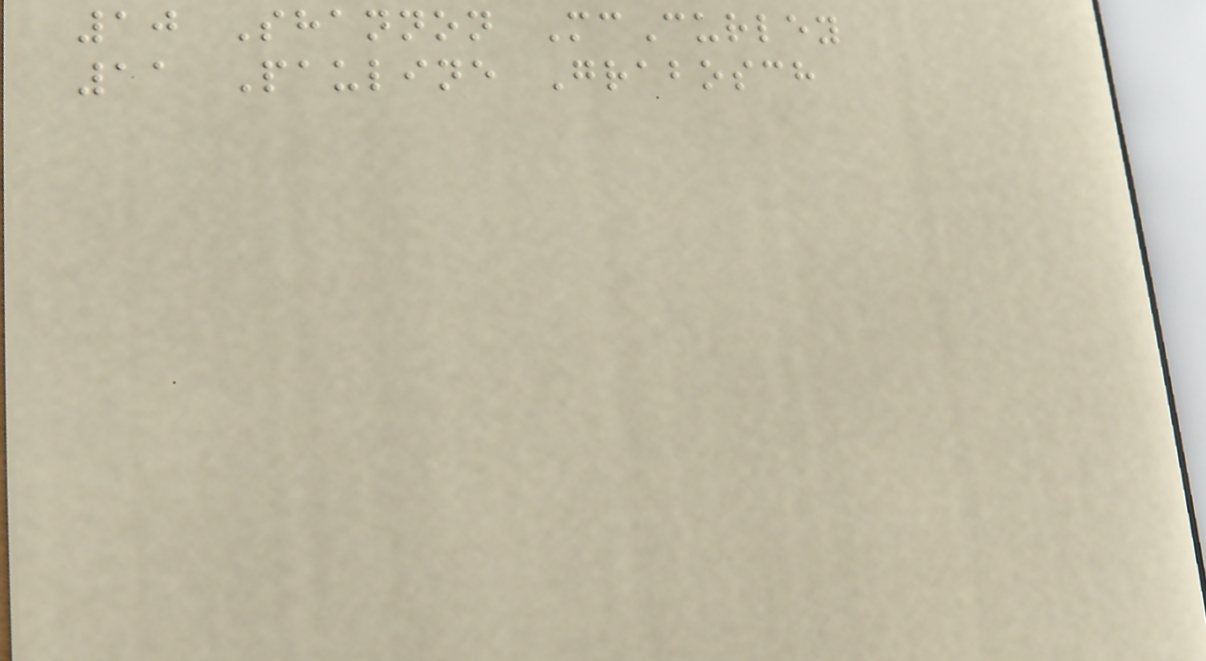10 Shannon McCurley
11 Pauline Grabosch
